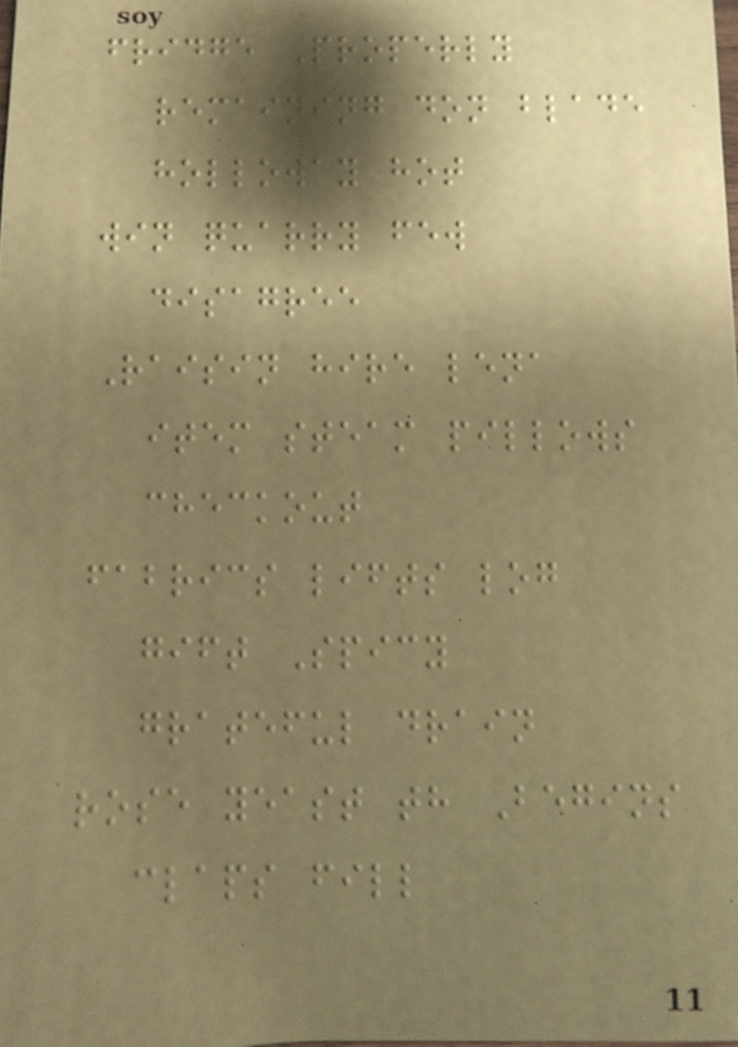fridge Properly
remaining don blade
holloway hot
win quarry few
disagree
Raisin hire lena
item steam pillows
checkout
fabrics lifts log
gift Spicy
grateful drain
rose yeast th Begins
claps fill
